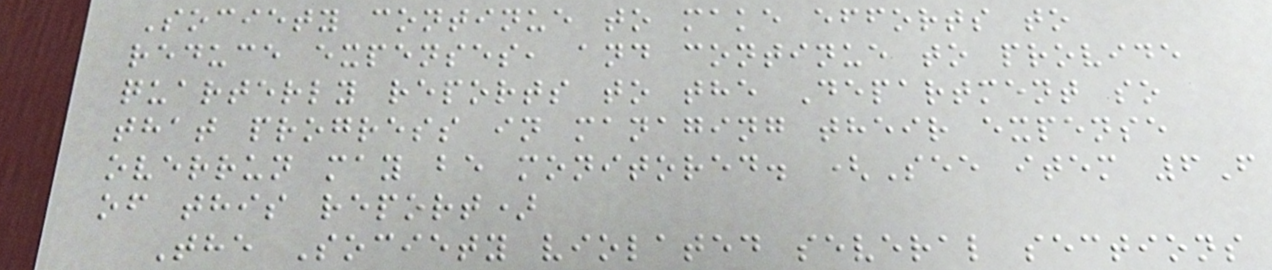Society continue to make efforts to
reduce expenses, and continue to provide
quarterly reports to the Department so
that progress in managing their expense
overrun may be monitored. (See item 6F
of this report)
The Society violated several sections
